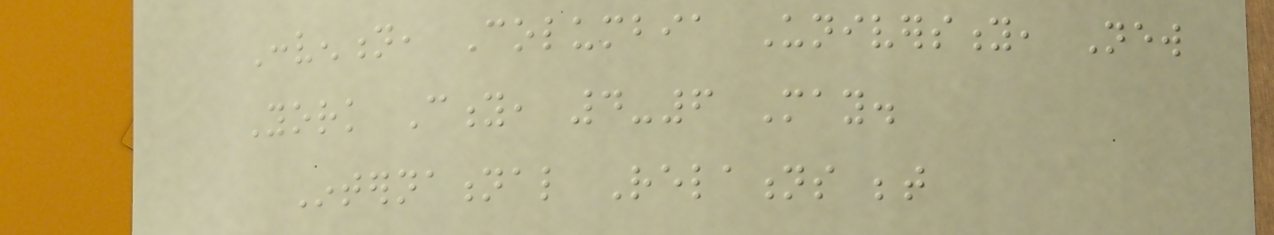Convention, Columbia University, New
York City, 4-6 May.
International Relations between
